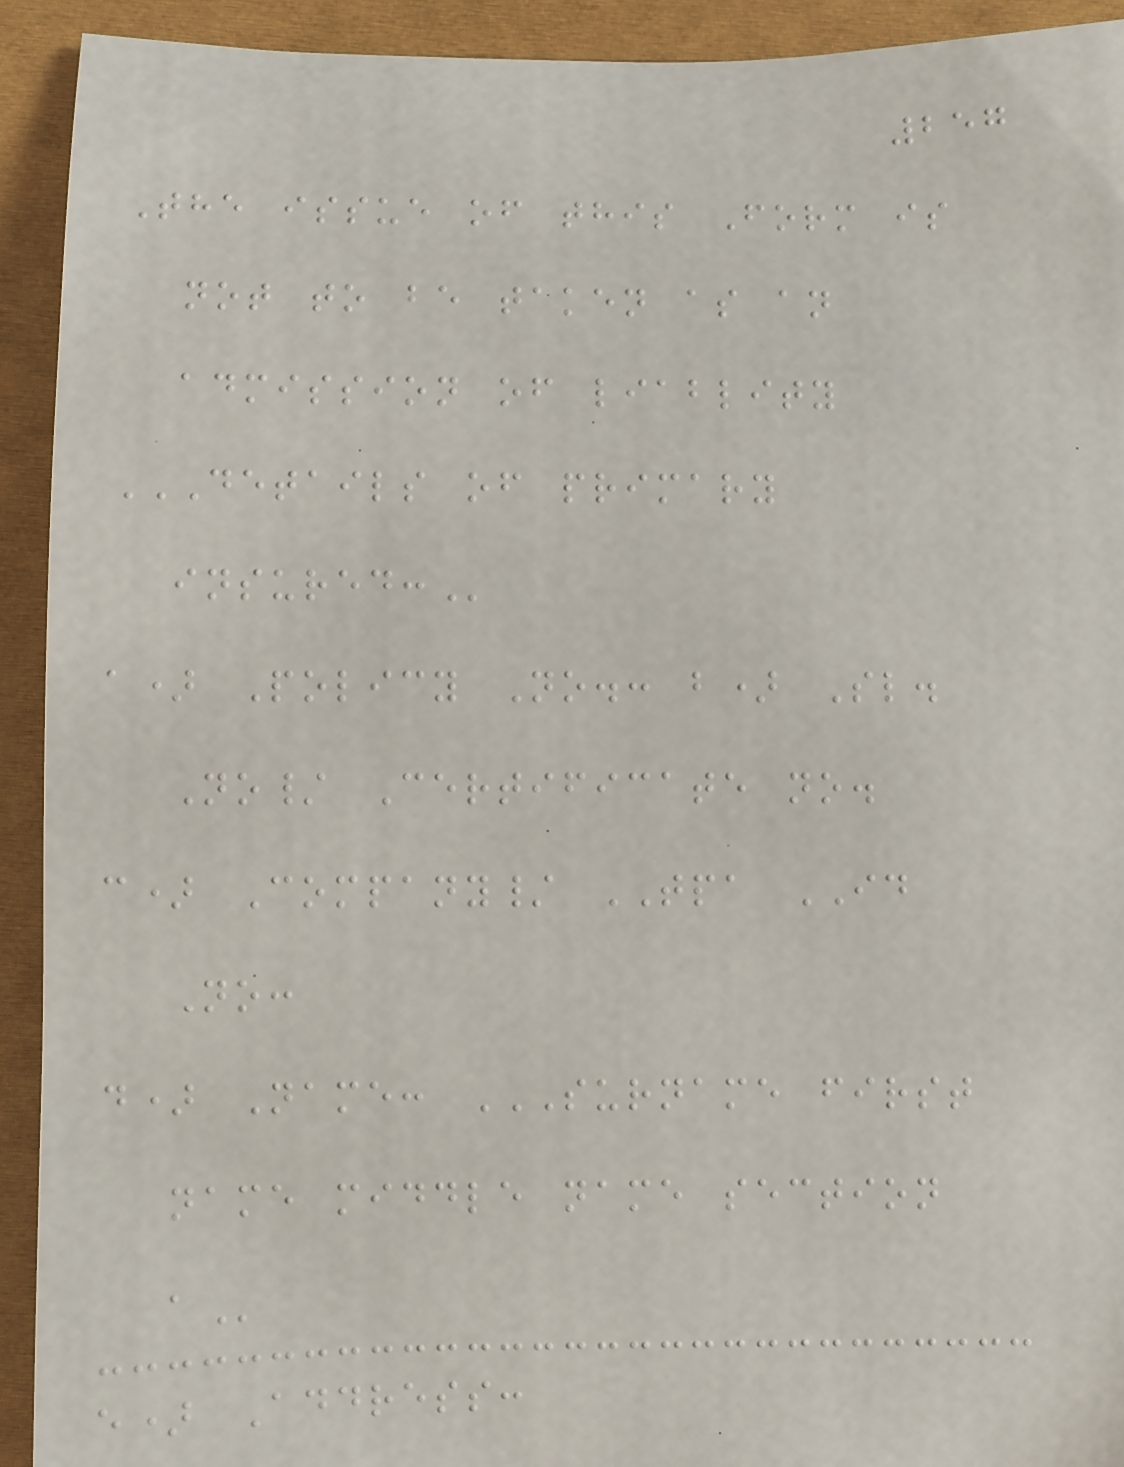257
The issue of this Form is
not to be taken as an
admission of liablity
DETAILS OF PRIMARY
INSURED:
a) Policy No.: b) Sl.
No/ Certificate no.
c) Company/ TPA ID
No:
d) Name: SURNAME FIRST
NAME MIDDLE NAME SECTION
A
e) Address:
